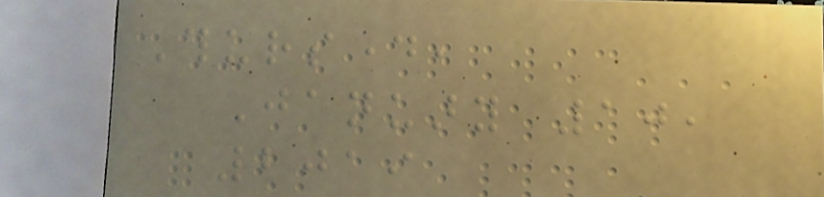Thursday,
January 10,
2019
